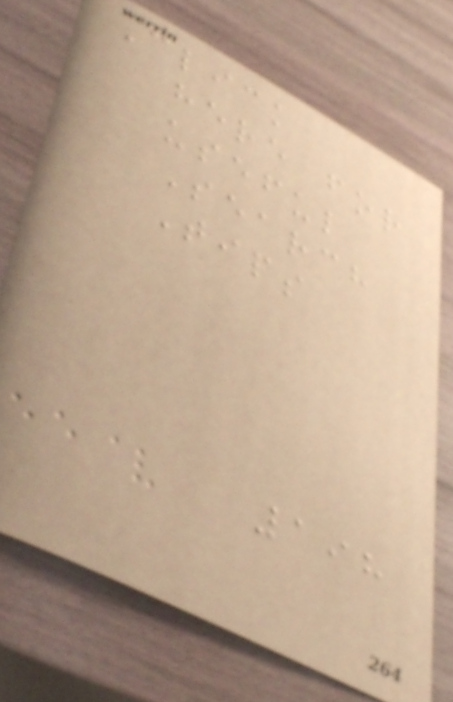Click
here for
useful
Search
Tips
198
